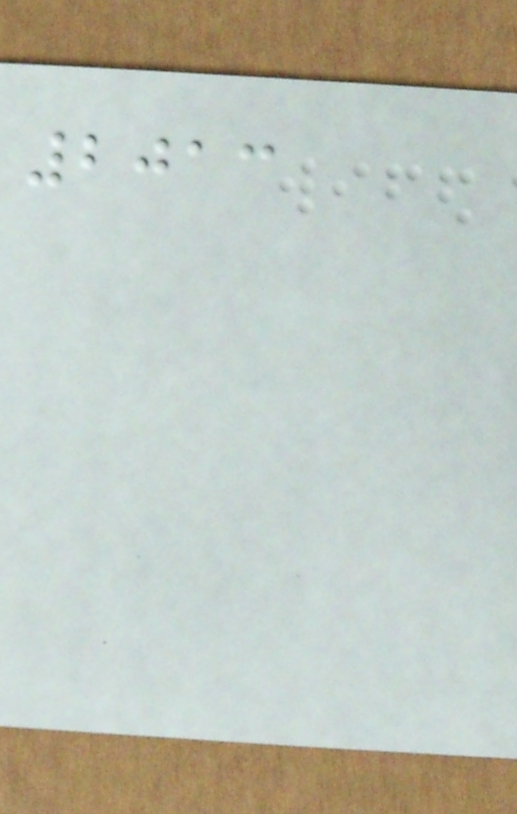2013
